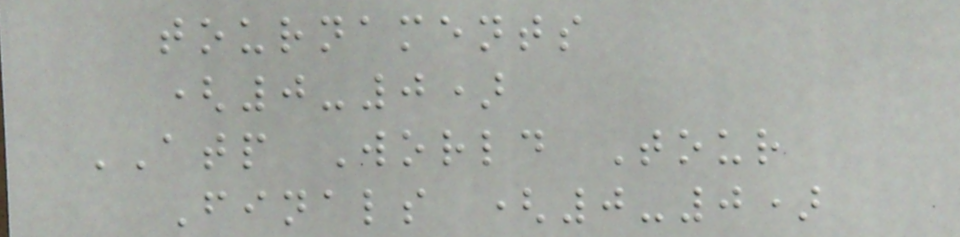tournaments
(0-0)
ATP World Tour
Finals (0-0)
